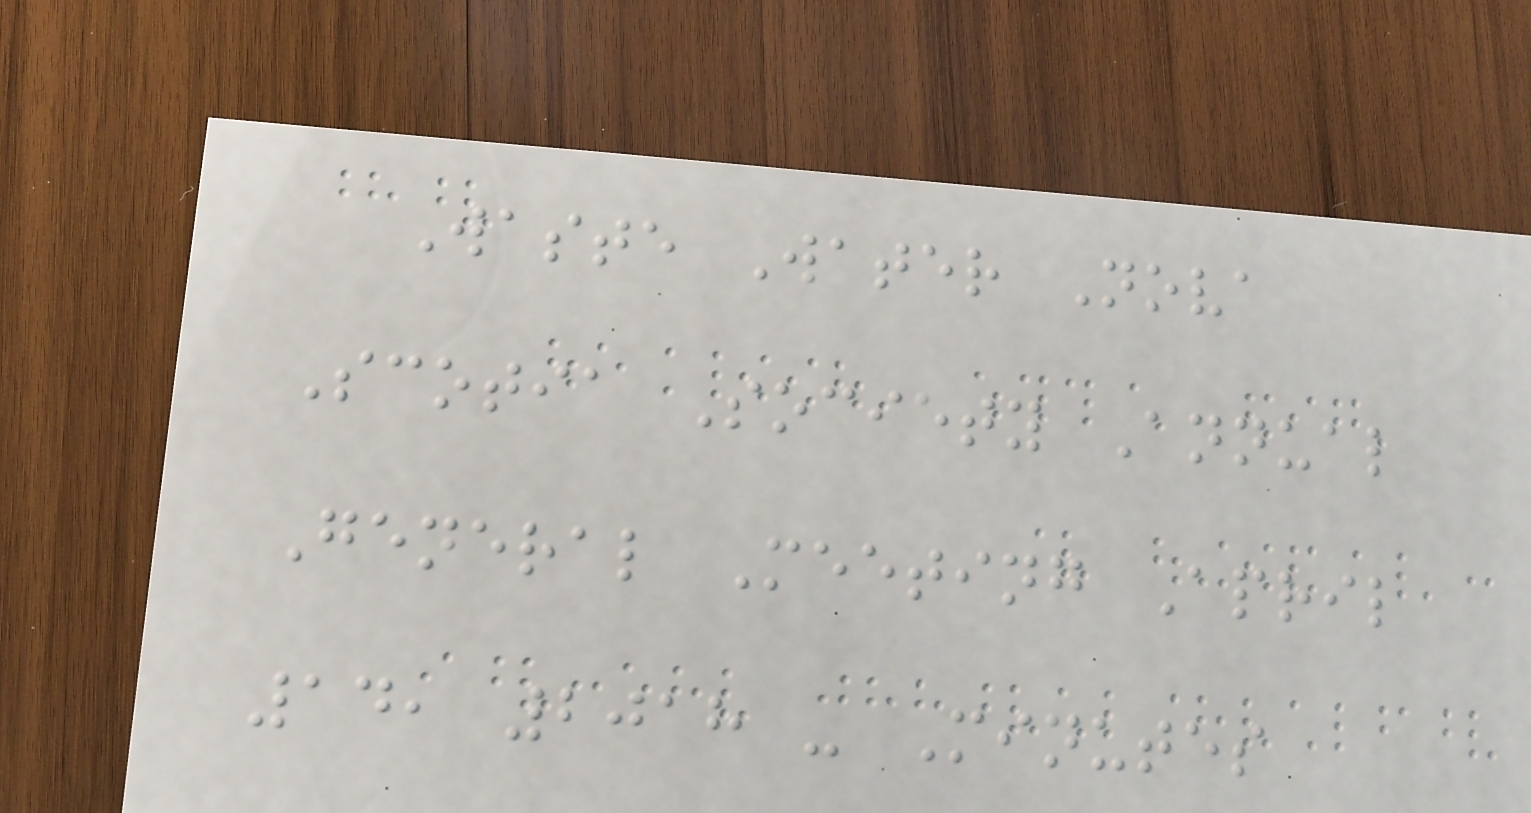Waste Water Nova
Scotia Society Annual
General Meeting April
14, 2018 - Minutes
